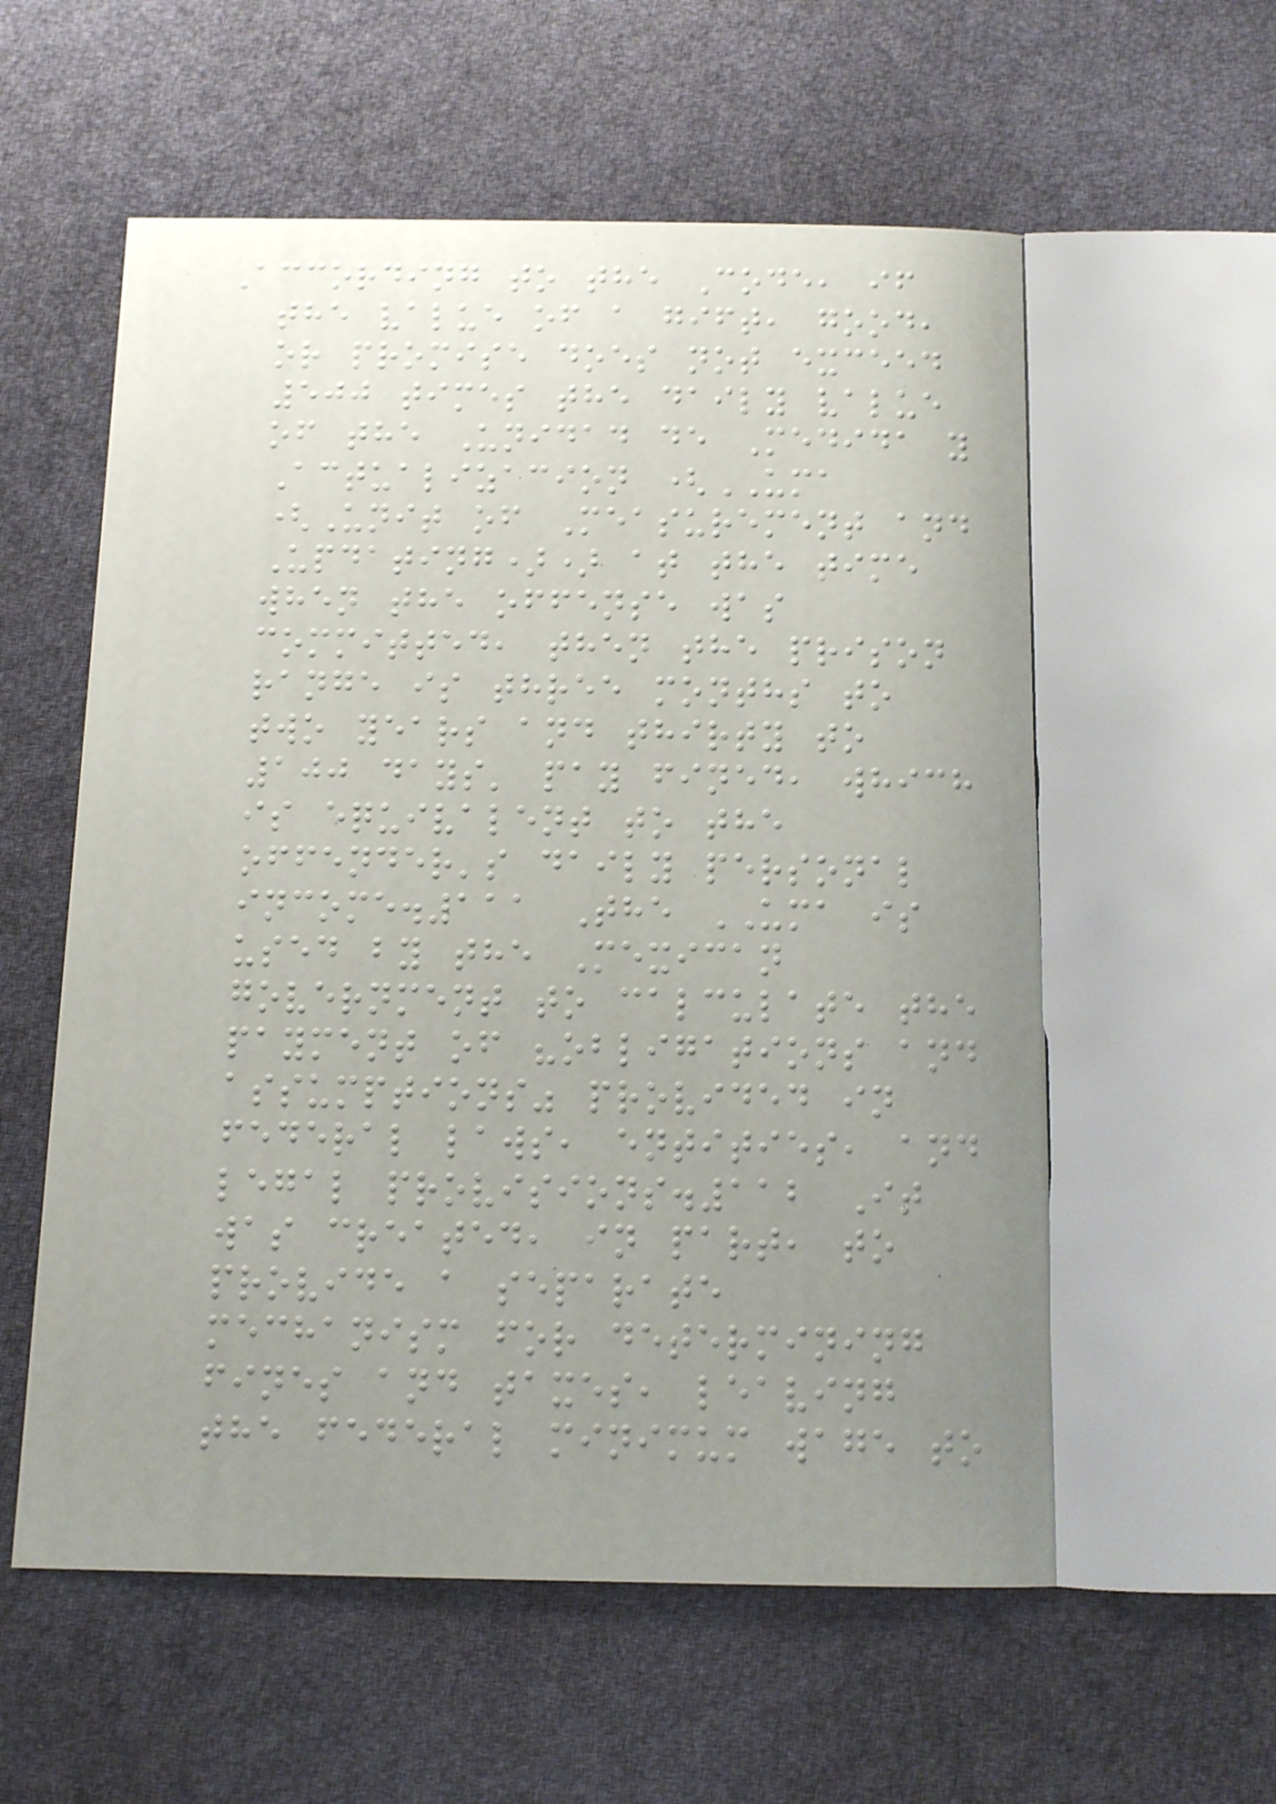According to the Code, if
the value of a gift, good,
or promise does not exceed
500 times the daily value
of the Unidad de Medida y
Actualizacion (UMA
(Unit of Measurement and
Updating)) at the time
when the offense was
committed, then the prison
range is three months to
two years and thirty to
100 days' pay fined, which
is equivalent to the
offender's daily personal
income.111 The UMA is
used by the Mexican
government to calculate the
payment of "obligations and
assumptions" provided in
federal laws, entities, and
legal provisions.112 It
was created, in part, to
provide a separate
mechanism for determining
fines and taxes, leaving
the federal minimum wage to
